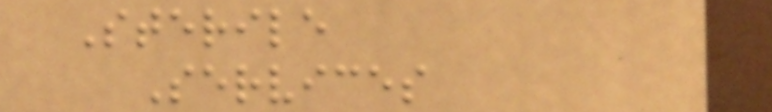Sterile
Services
